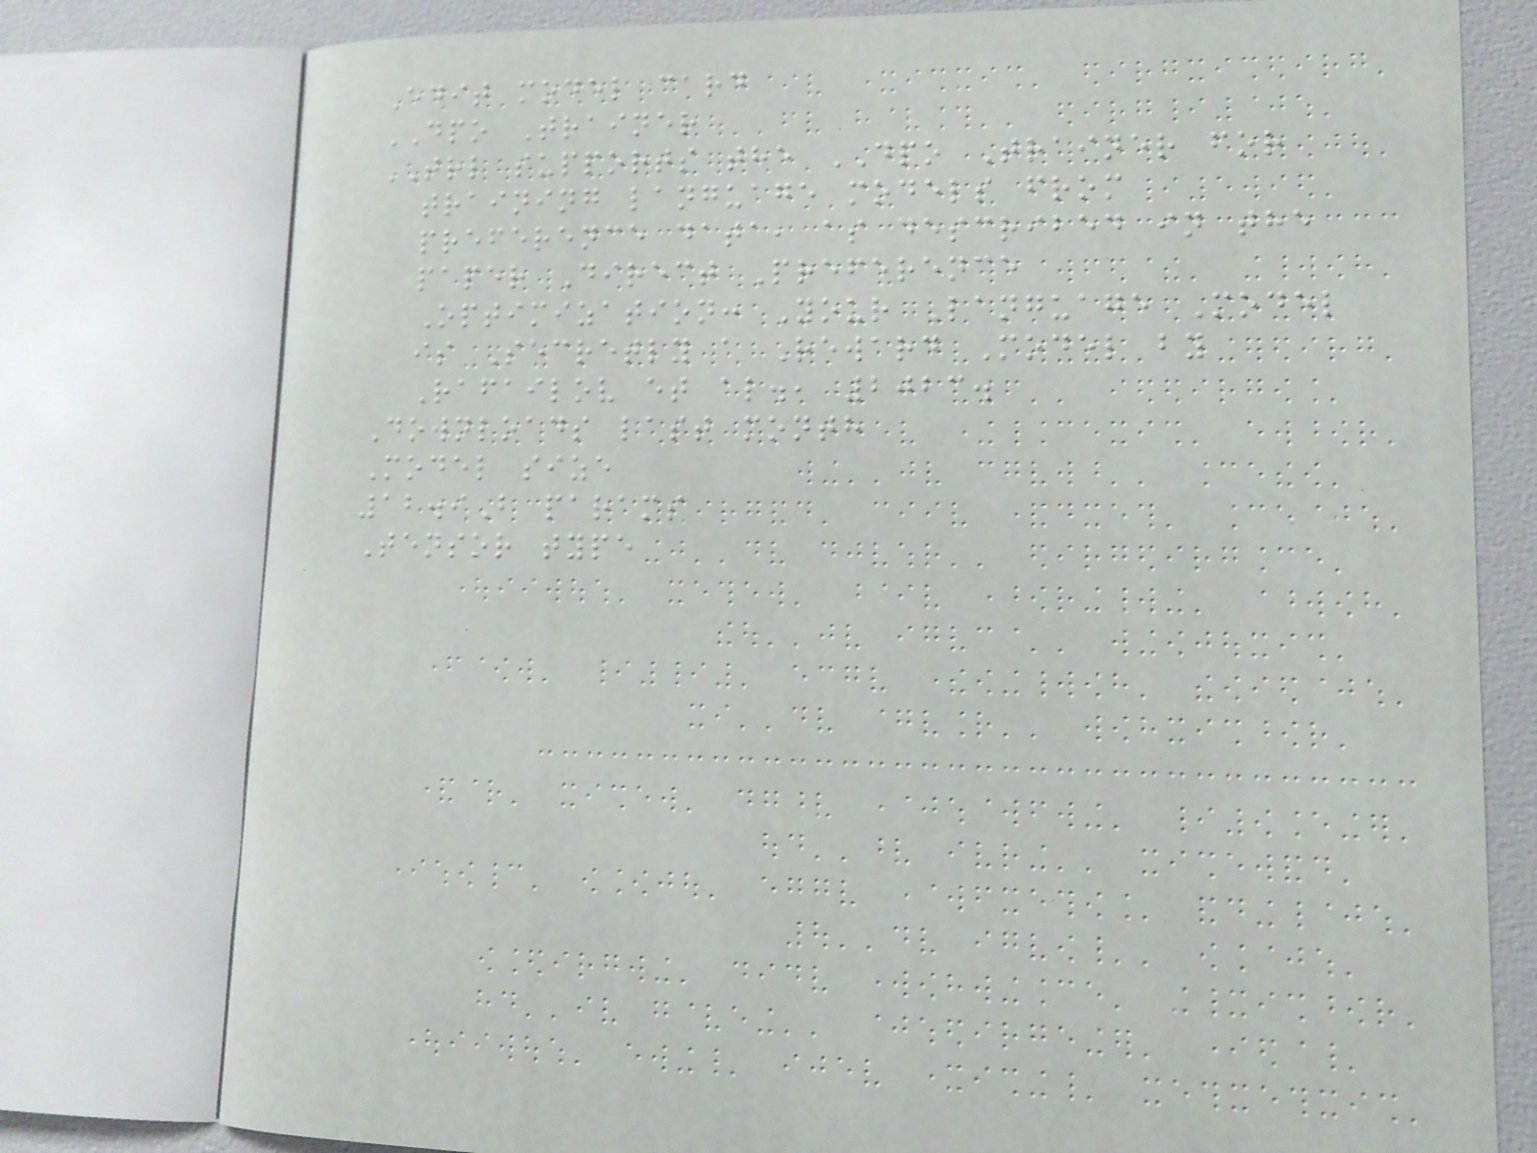Edit model card
DPO Trainer
TRL supports the DPO Trainer for
training language models from
preference data, as described in the
paper Direct Preference
Optimization: Your Language Model
is Secretly a Reward Model by
Rafailov et al., 2023.
Downloads last month
Model size
12.9B params
Tensor type
